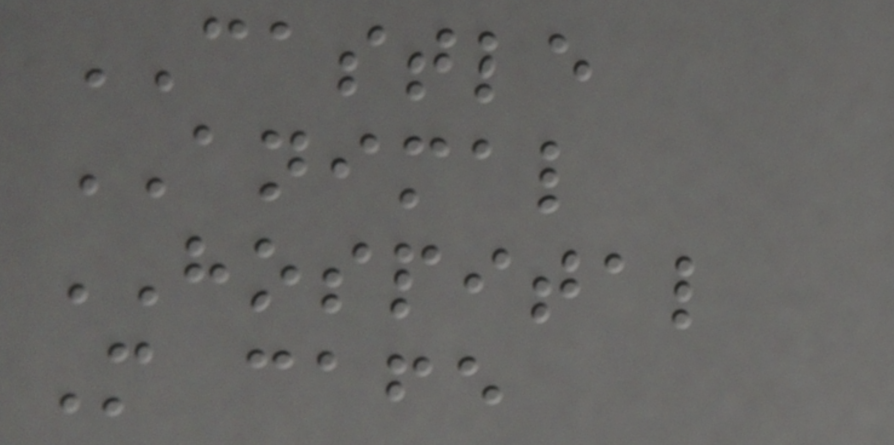CASTLE
ANIMAL
HOSPITAL
M cafe
